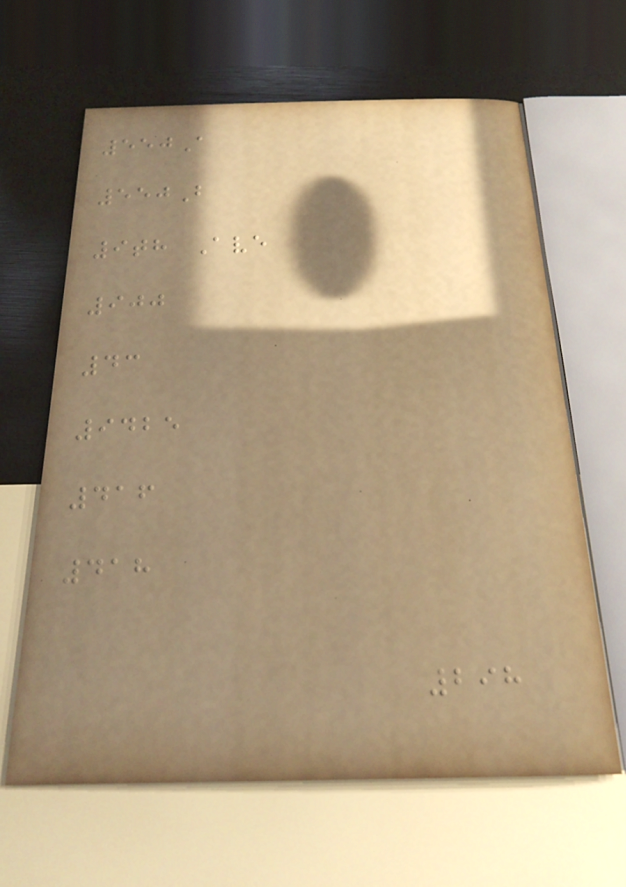550A
550B
9th Ave
900
43
9425
416
418
298
